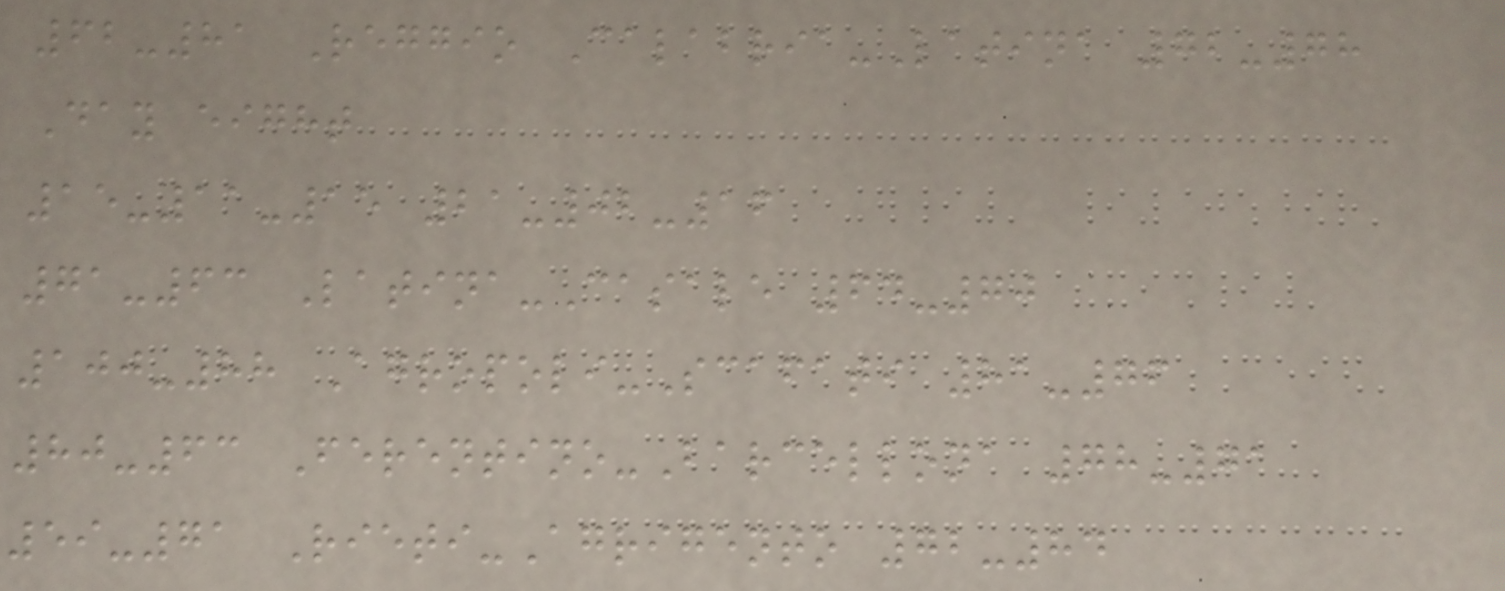62-81 Reggio Calabria-Latina 72-78
Day eight
15-11-15 21-02-16
71-63 Latina-Casale 64-70
100-88 Agropoli-Scafati 81-76
80-63 Ferentino-Barcellona 78-71
59-71 Rieti-Agrigento 72-84
